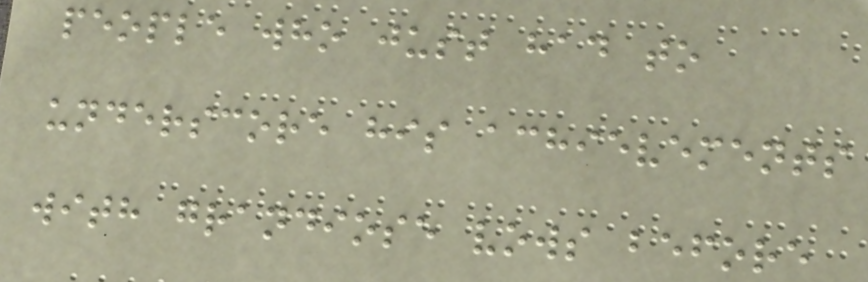people who just had to
underscore his achievements
with grandiose vows before
